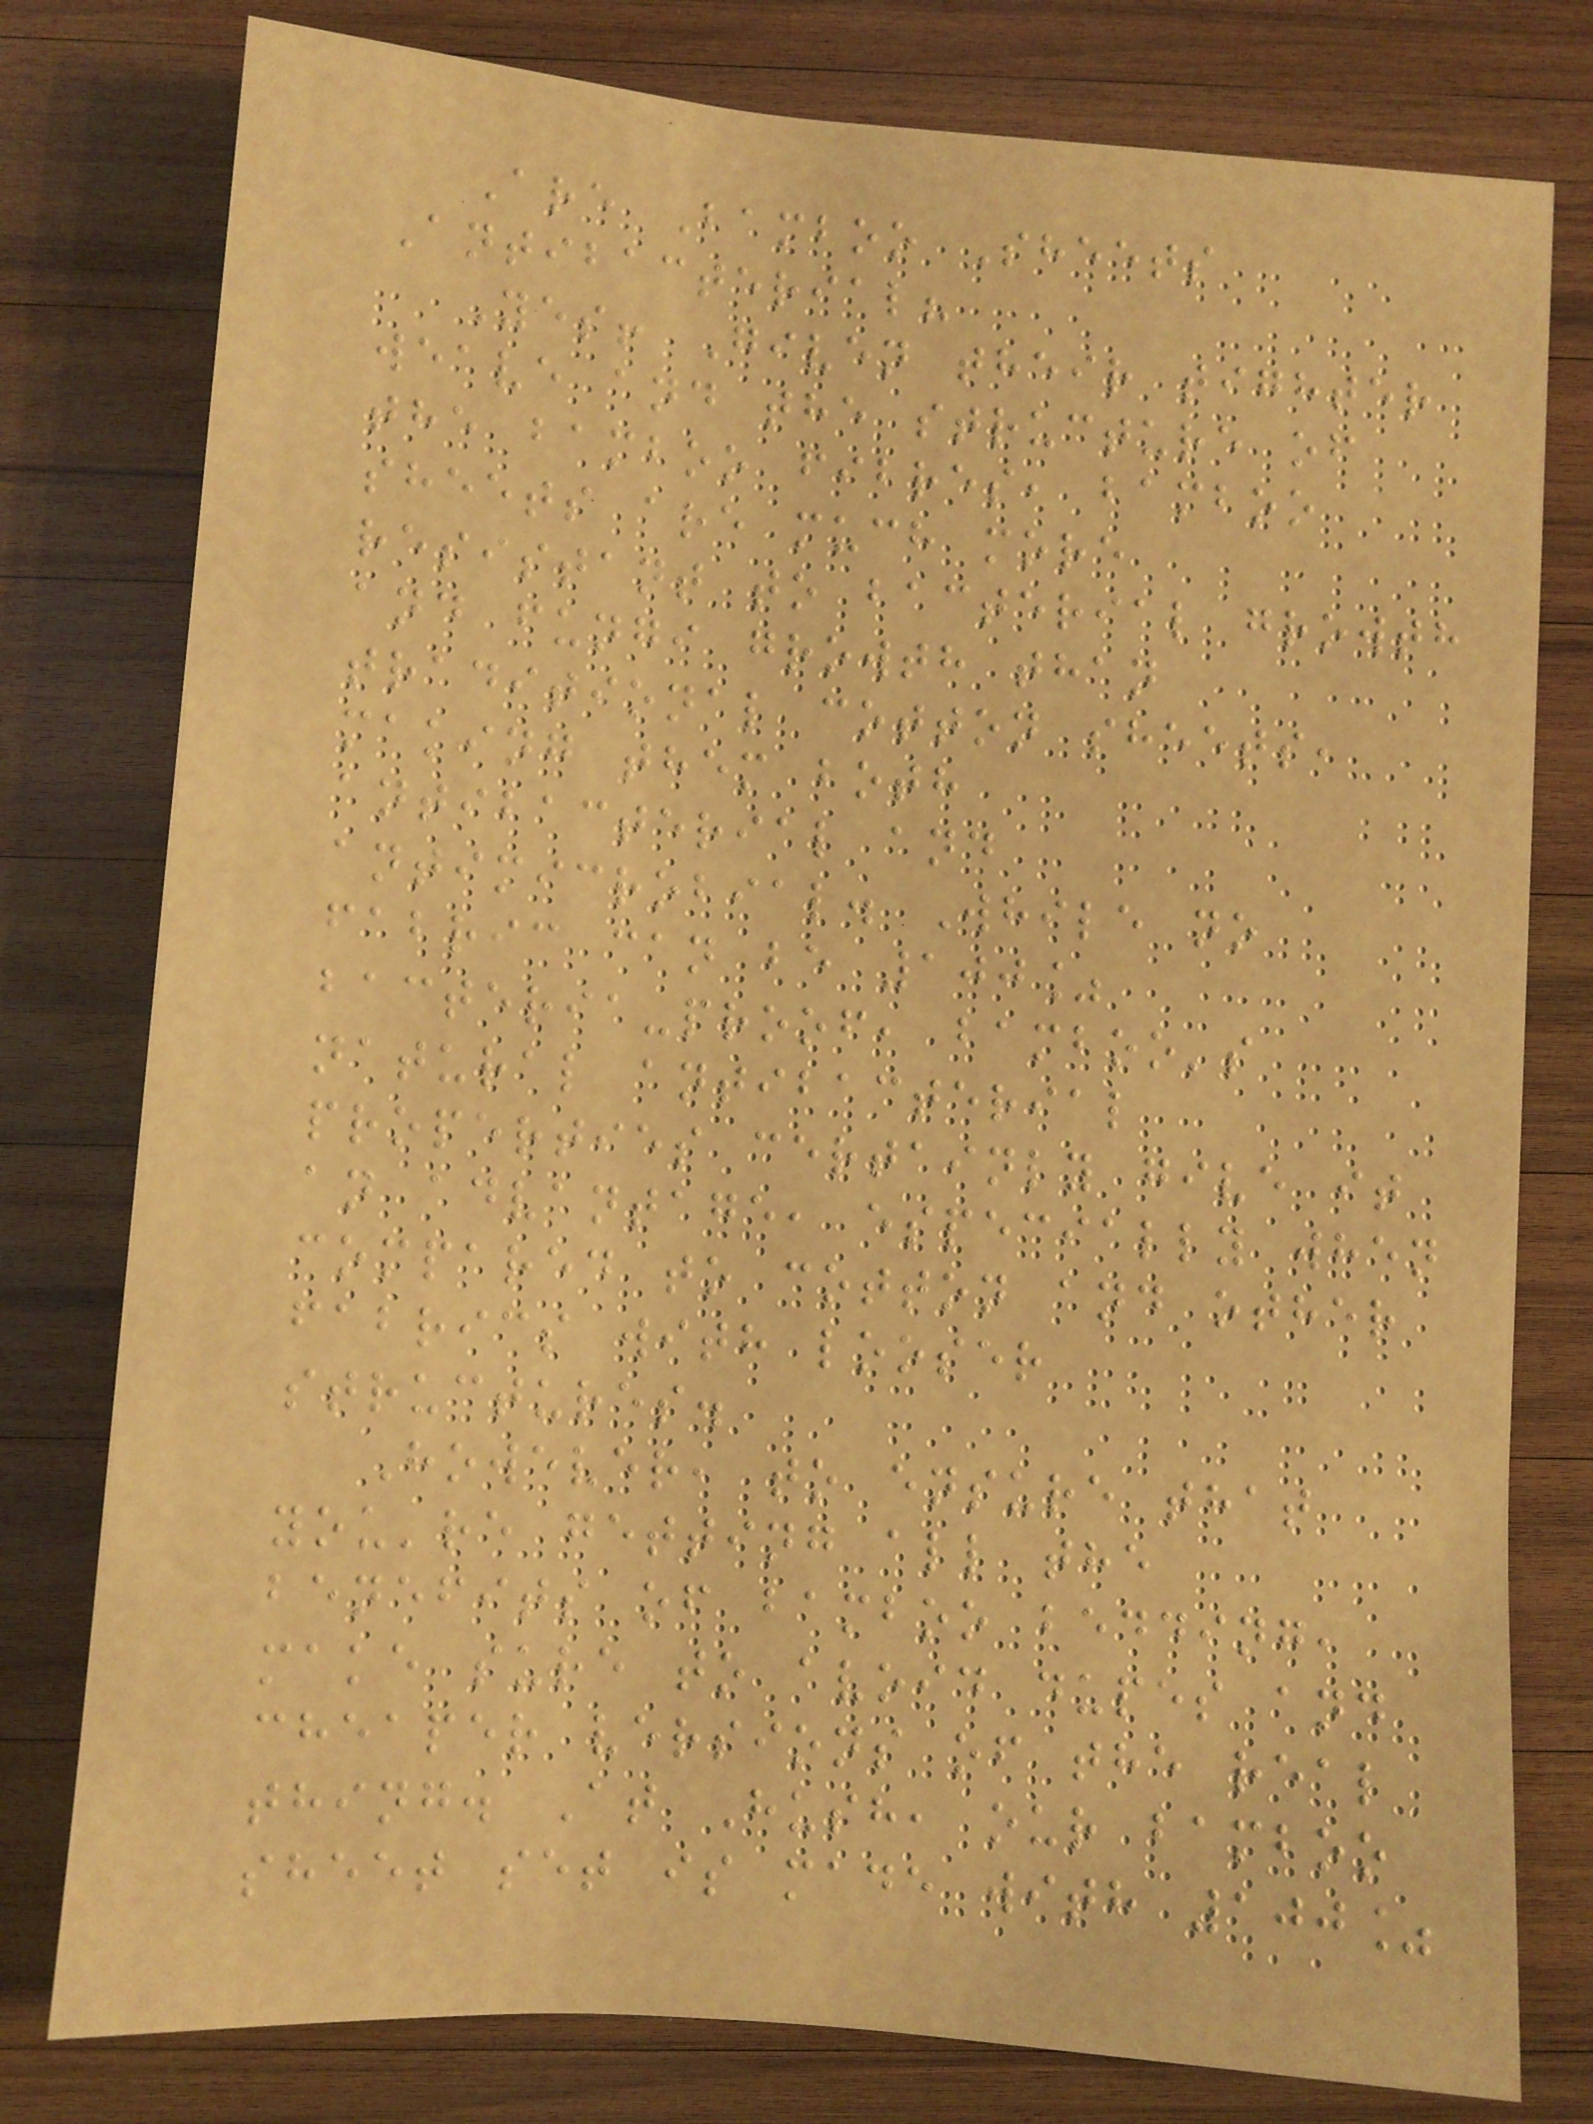Are Bamboo Sheets
Antibacterial?
Yes! Given their tighter
weave and the structure of
the bamboo fibres, bamboo
sheets are much more
resistant to bacterial growth
and fungi growth than
traditional cotton sheets,
making them both
antibacterial and
antimicrobial. While no
fabric can be 100%
bacteria-proof, bamboo's
natural antibacterial
properties certainly give it
an advantage, especially when
compared to cotton and other
fabrics with looser
structures.
However, to ensure that
you're getting all the
benefits of bamboo bedding,
make sure to avoid dupes and
cheaper versions of the real
thing. At Hush, our bamboo
sheet set is made with 100%
